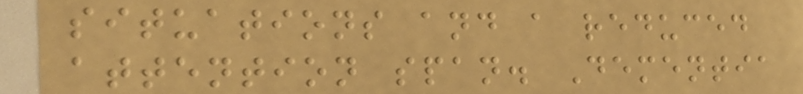situations and a reduced
attention span. Dementia
